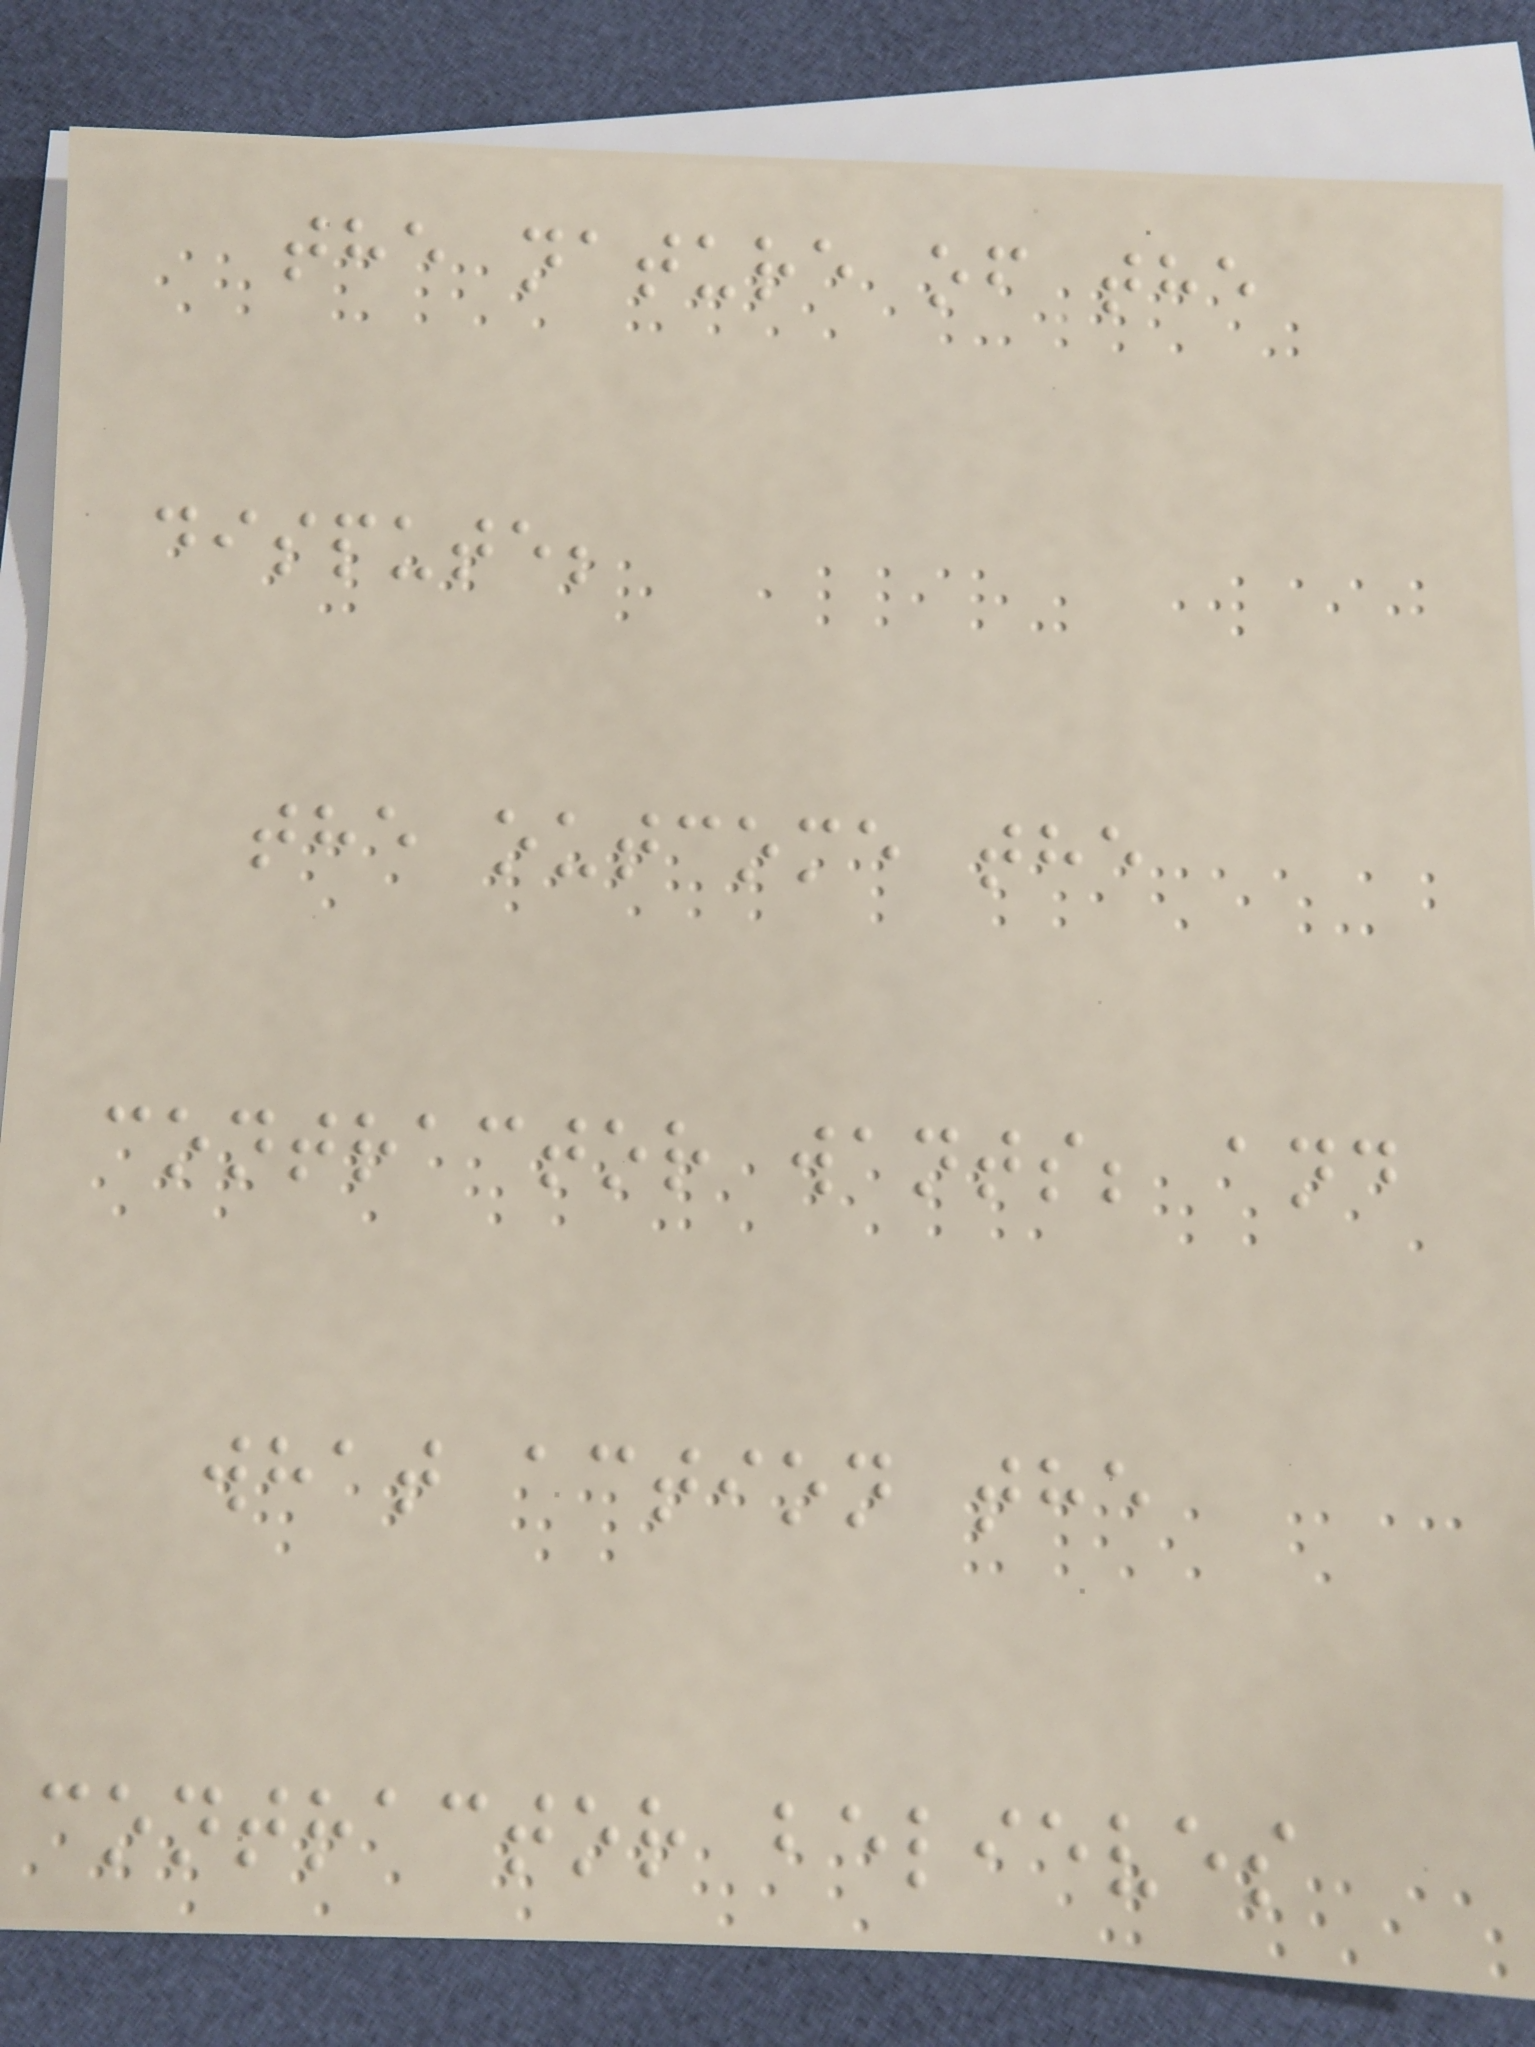the nature of the
dispute;
the outcome the
contractor wants; and
what action the
contractor believes
